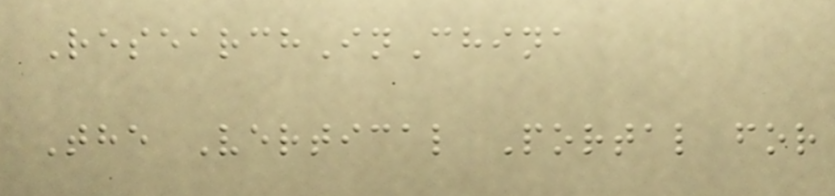ResearchInChina
The Vertical Portal for
